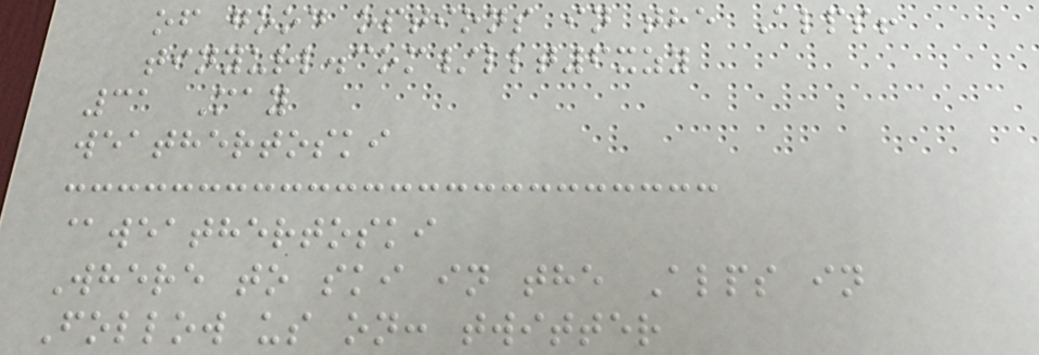of good options in the Alps!
tinyurl.com/llt6xzy
31 May
weathertoski
@weathertoski
Where to ski in the Alps in
Follow us on: twitter
